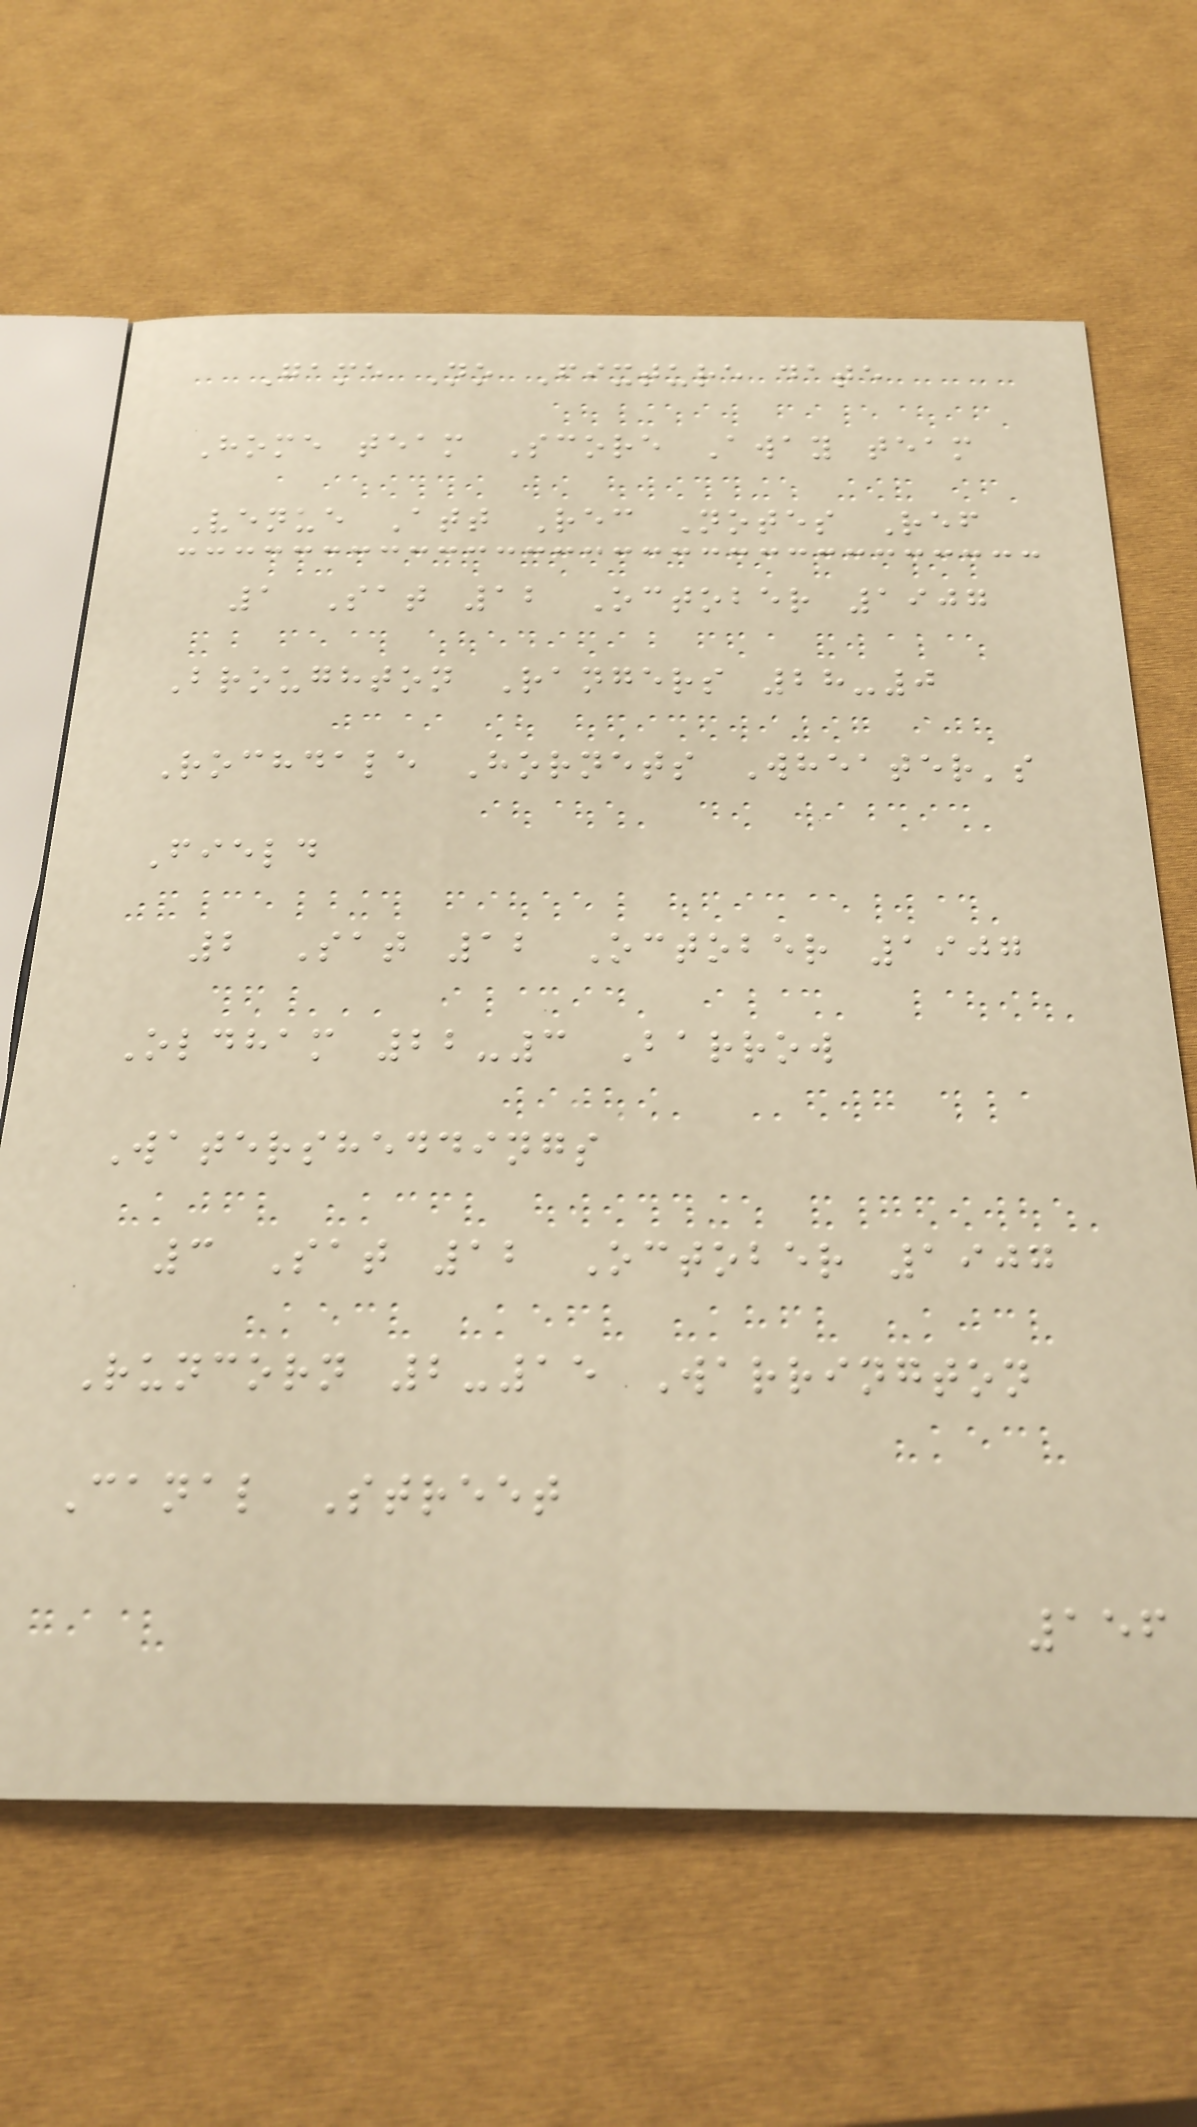Game No Fixture date
Home team Score Away team
Venue Att Rec Notes Ref
1 Sat 12 October 1907
Broughton Rangers 28-0
Rochdale Hornets Wheater's
Field
2 Sat 12 October 1907
Oldham 22-3 Barrow
Watersheddings
3 Sat 12 October 1907
Runcorn 2-15 Warrington
Canal Street
156
